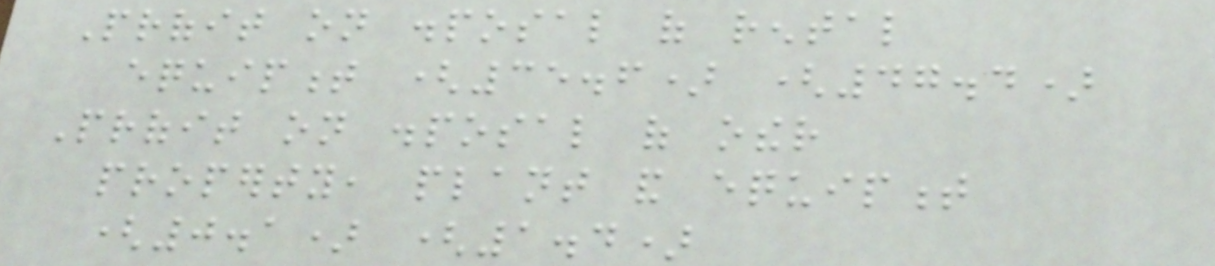Profit on disposal of rental
equipment (35.6) (47.4)
Profit on disposal of other
property, plant and equipment
(0.1) (1.4)
